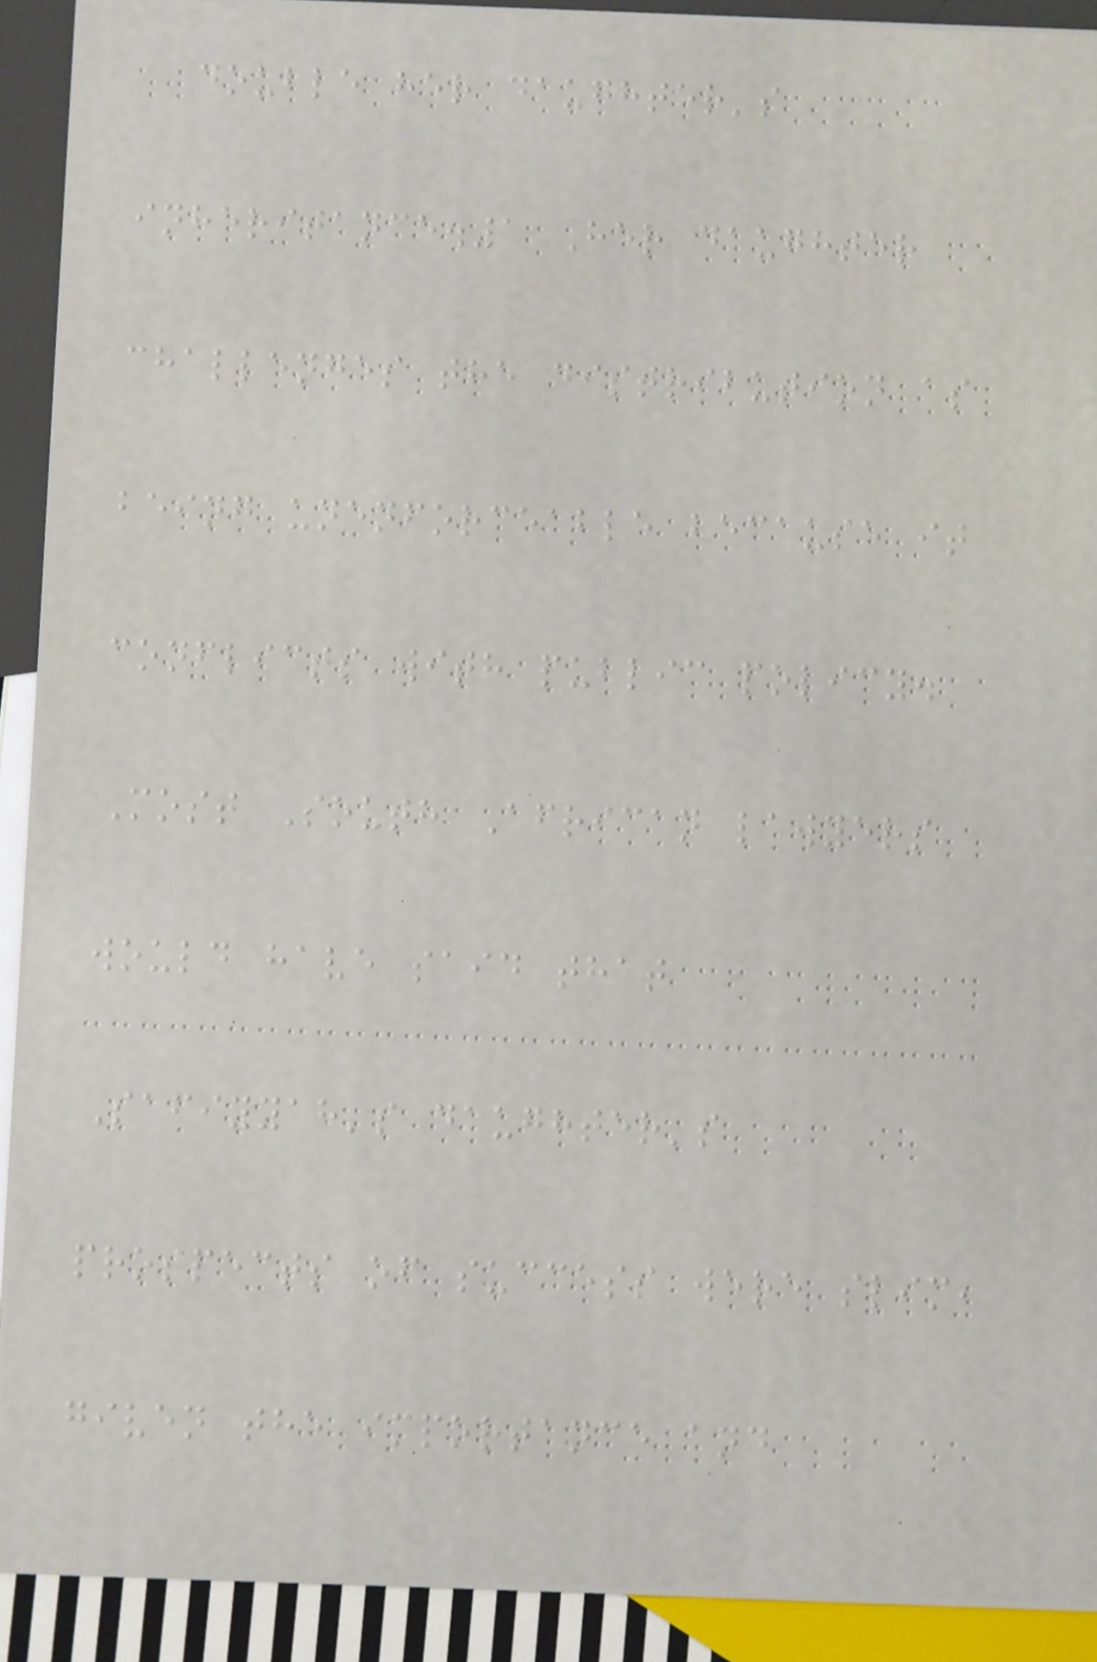double her daughter's
inheritance.1 Her daughter
challenges the distribution as
being unenforceable because it
conflicts with public policy.
Most South African lawyers
would have said that
Safiyyah's daughter's
prospects of success were slim,
given the importance and
